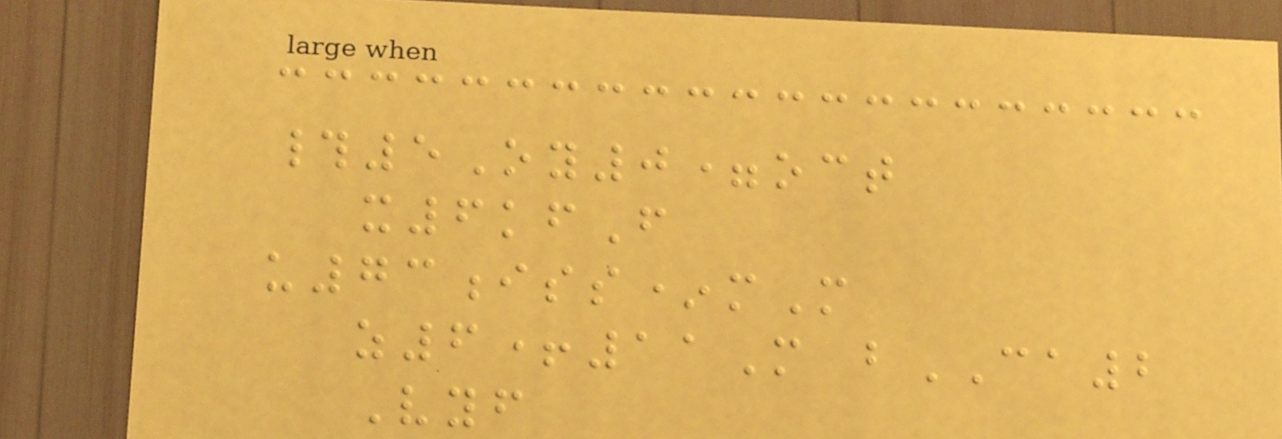#5Oy0=oct
x6kfF
u73iss*mM
z6+11M bCA2
Vyf
